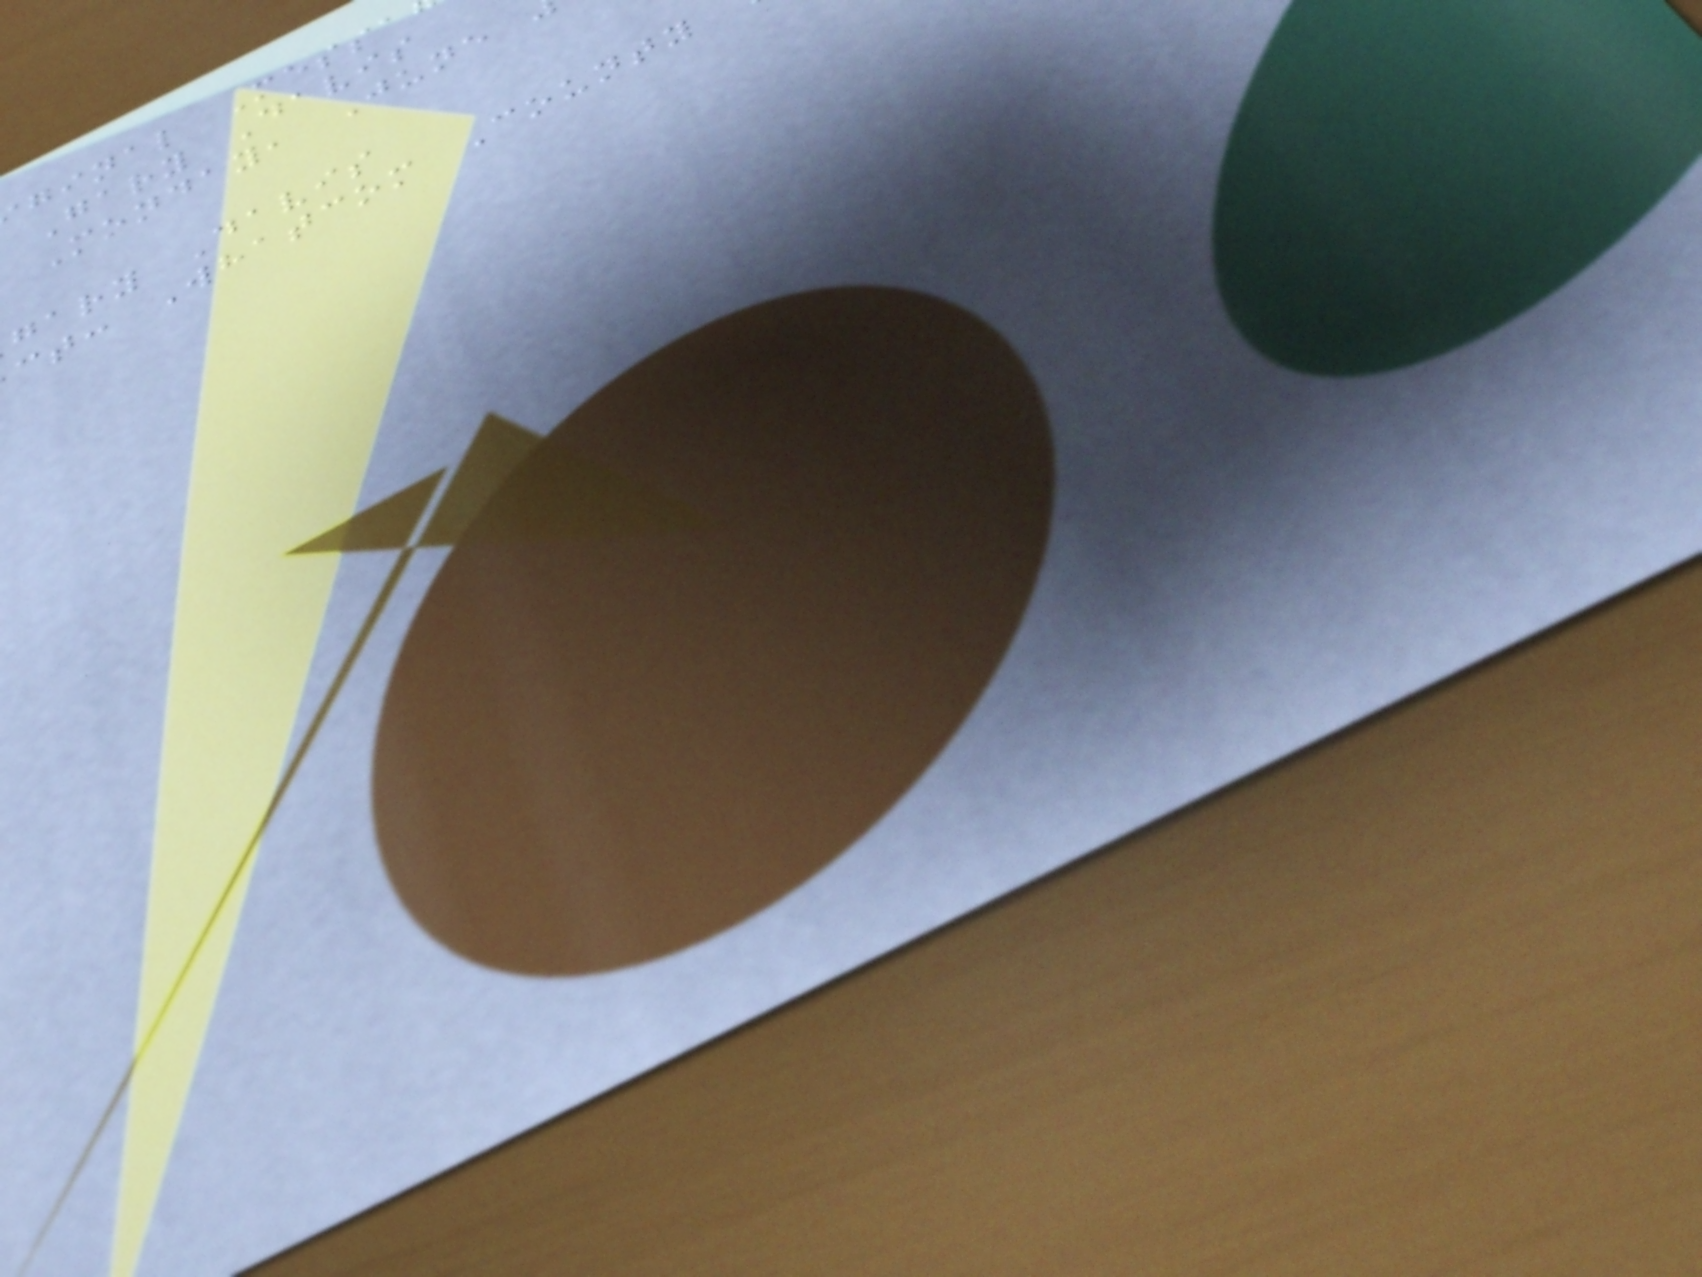ginal Messa
Gary Davis
Monday, June
gary Davis
ct: Whatcom County
